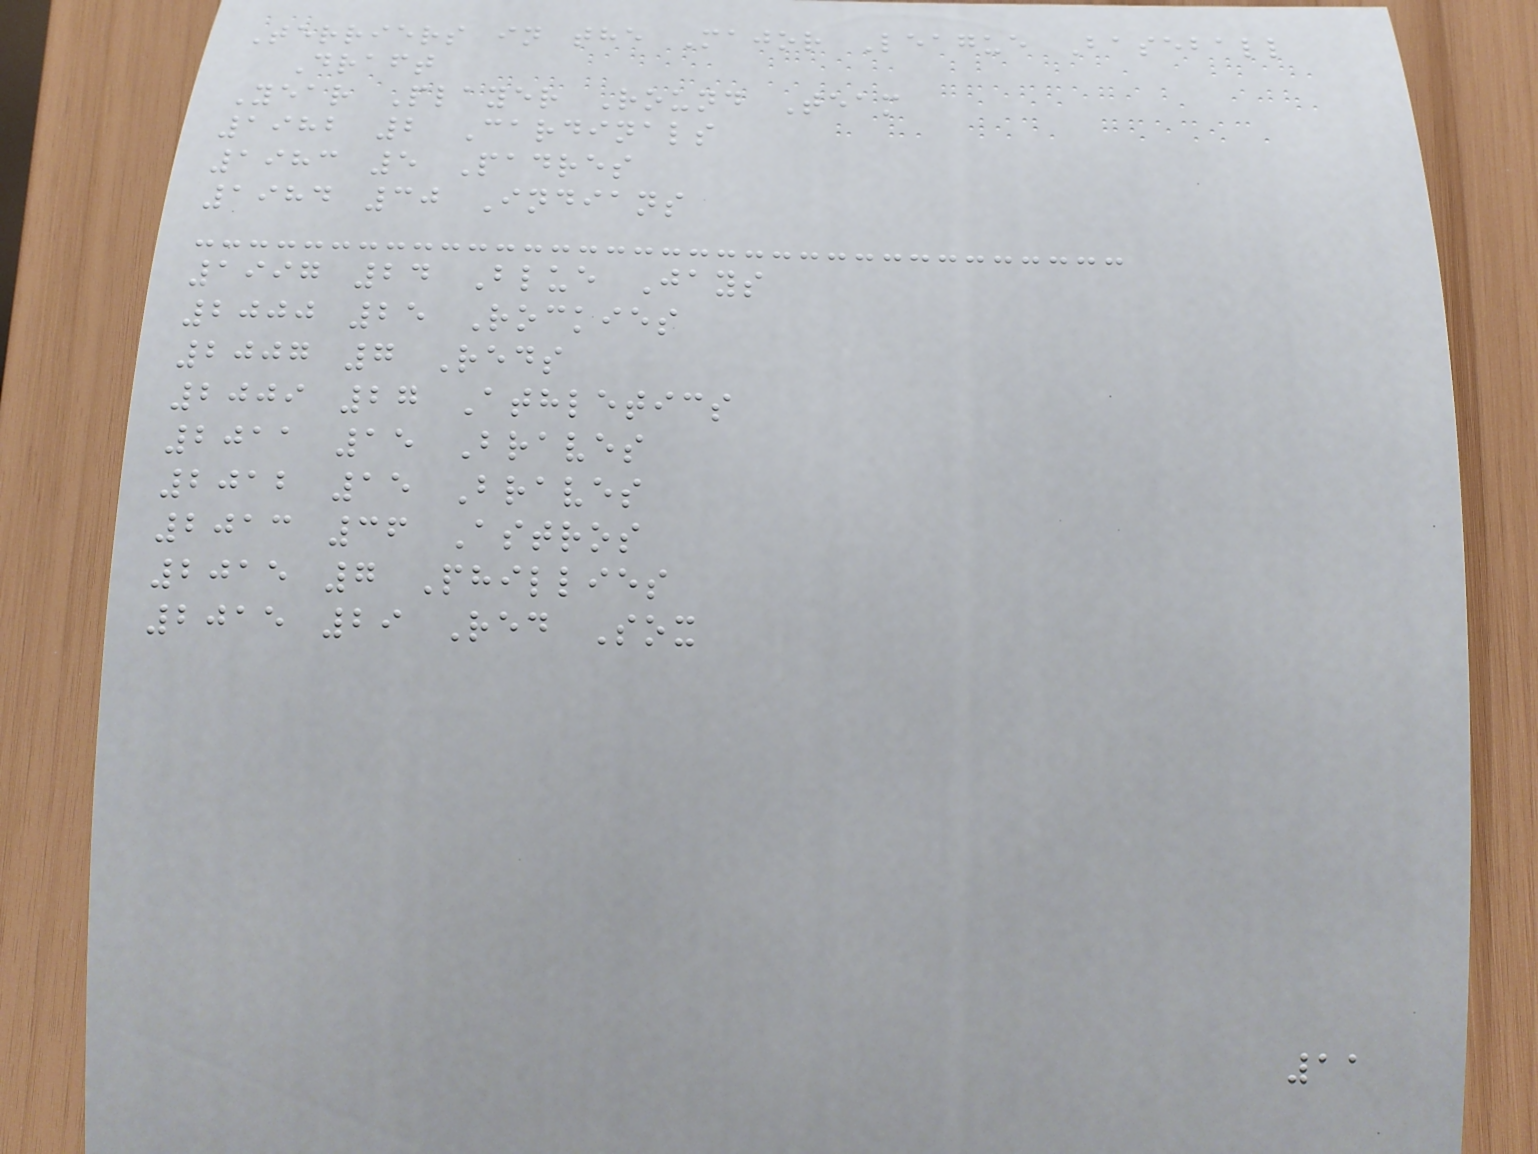Terriers in the Major League Baseball
Draft
Year Player Round Team
1982 2 Cardinals
1983 5 Padres
1984 30 Indians
1997 24 Blue Jays
2000 25 Rockies
2007 7 Reds
2009 27 Athletics
2011 15 Braves
2012 15 Braves
2013 36 Astros
2015 7 Phillies
2015 29 Red Sox
11
